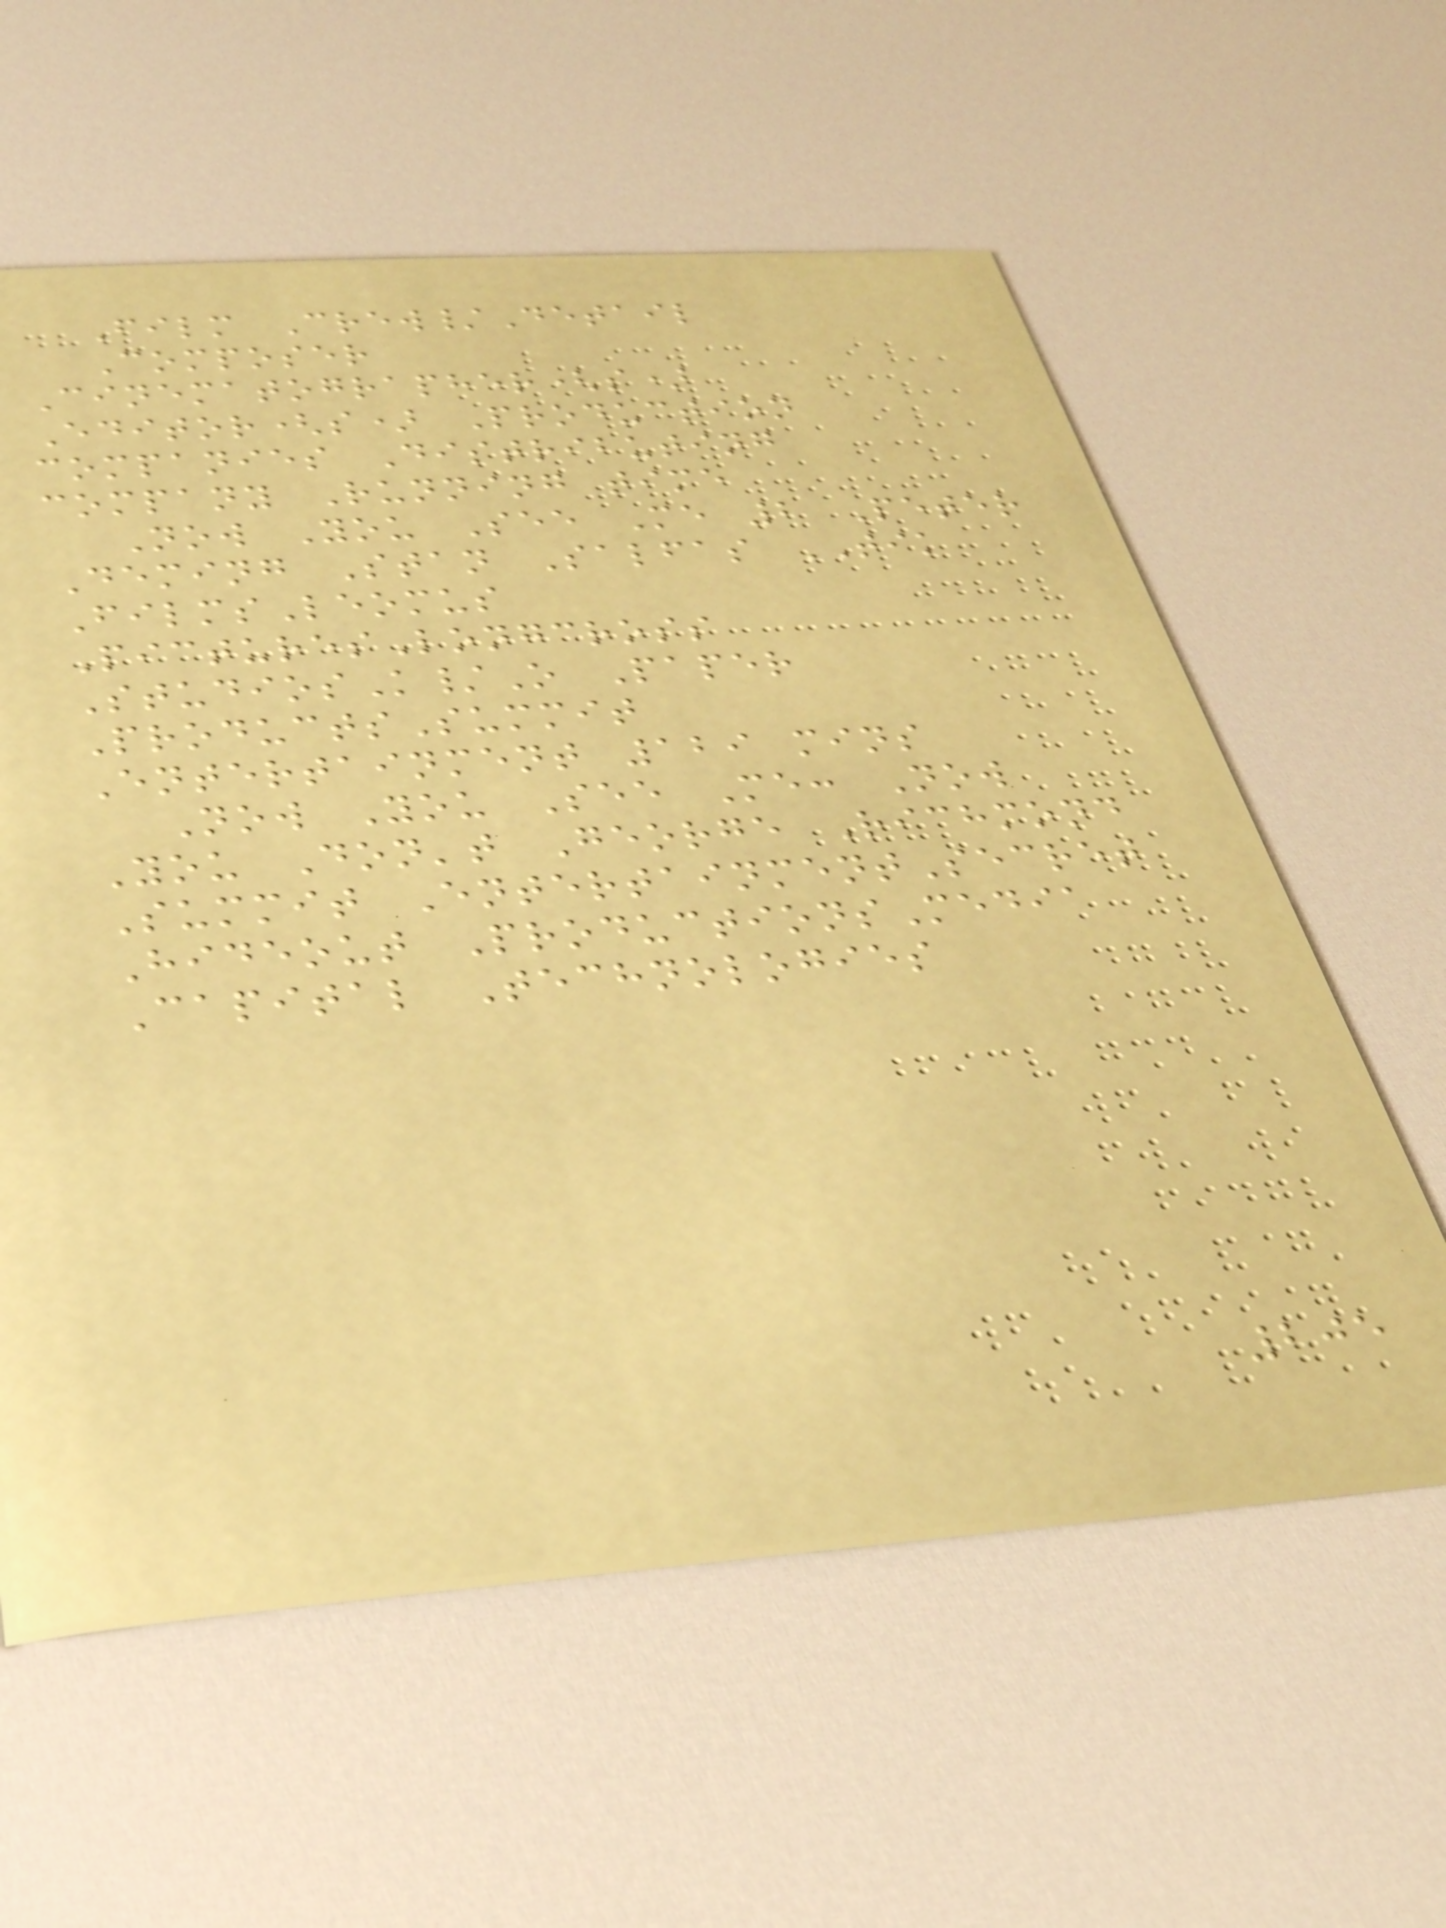Film Crew/Detail
Composer
Cinematographer(s)
Editor(s) Production
companies Distributing
company Running time
Now You See Me 2 Peter
Deming Stan Salfas TIK
FilmsLeomus
PicturesLongcross
StudiosK/O Paper
ProductsSummit
Entertainment 129 mins
Now You See Me: Now
You Don't George Richmond
Summit EntertainmentSecret
Hideout ProductionsMedia
Capital Technologies
205
